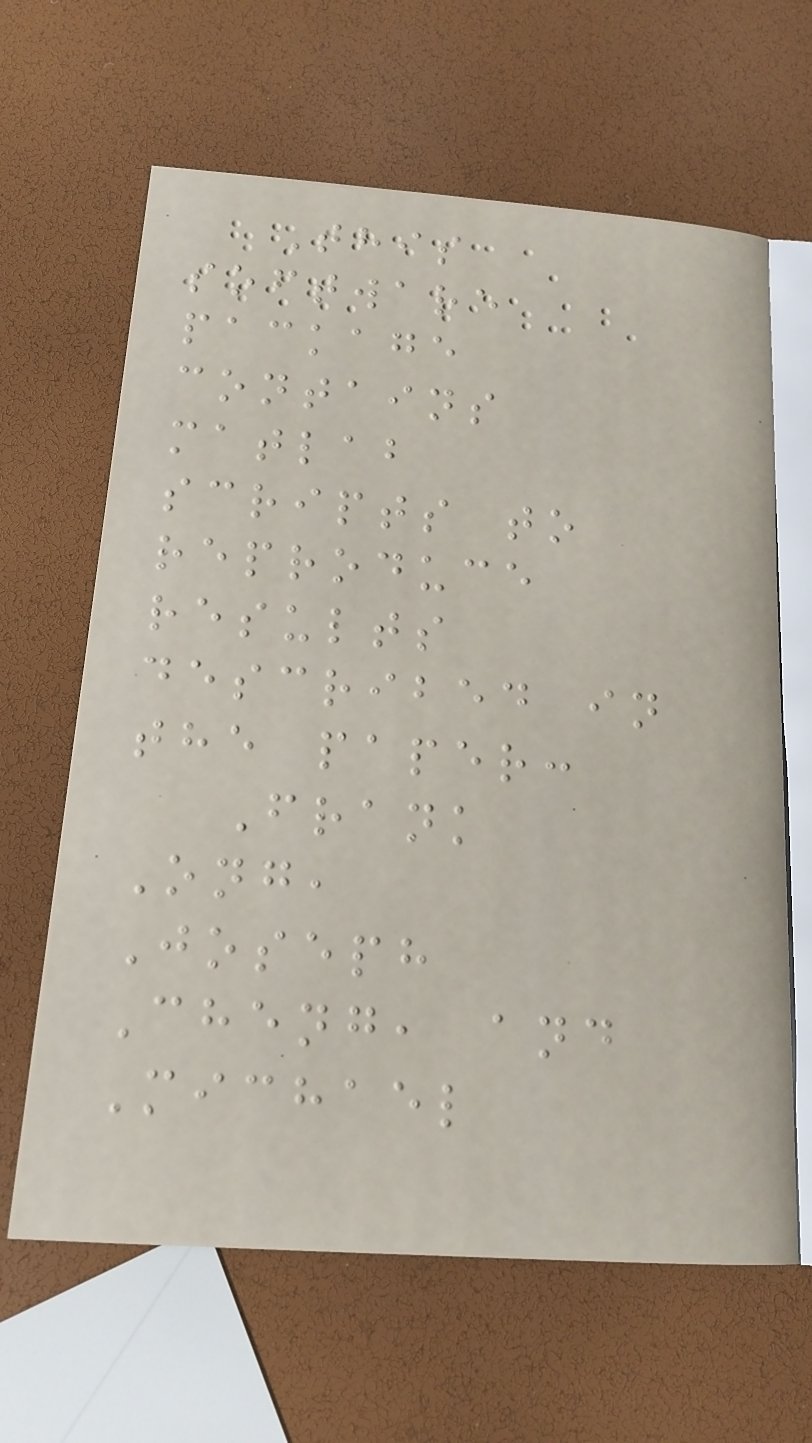This
software
package
contains
matlab
scripts to
reproduce
results
described in
the paper:
Frank
Ong,
Joseph
Cheng, and
Michael
